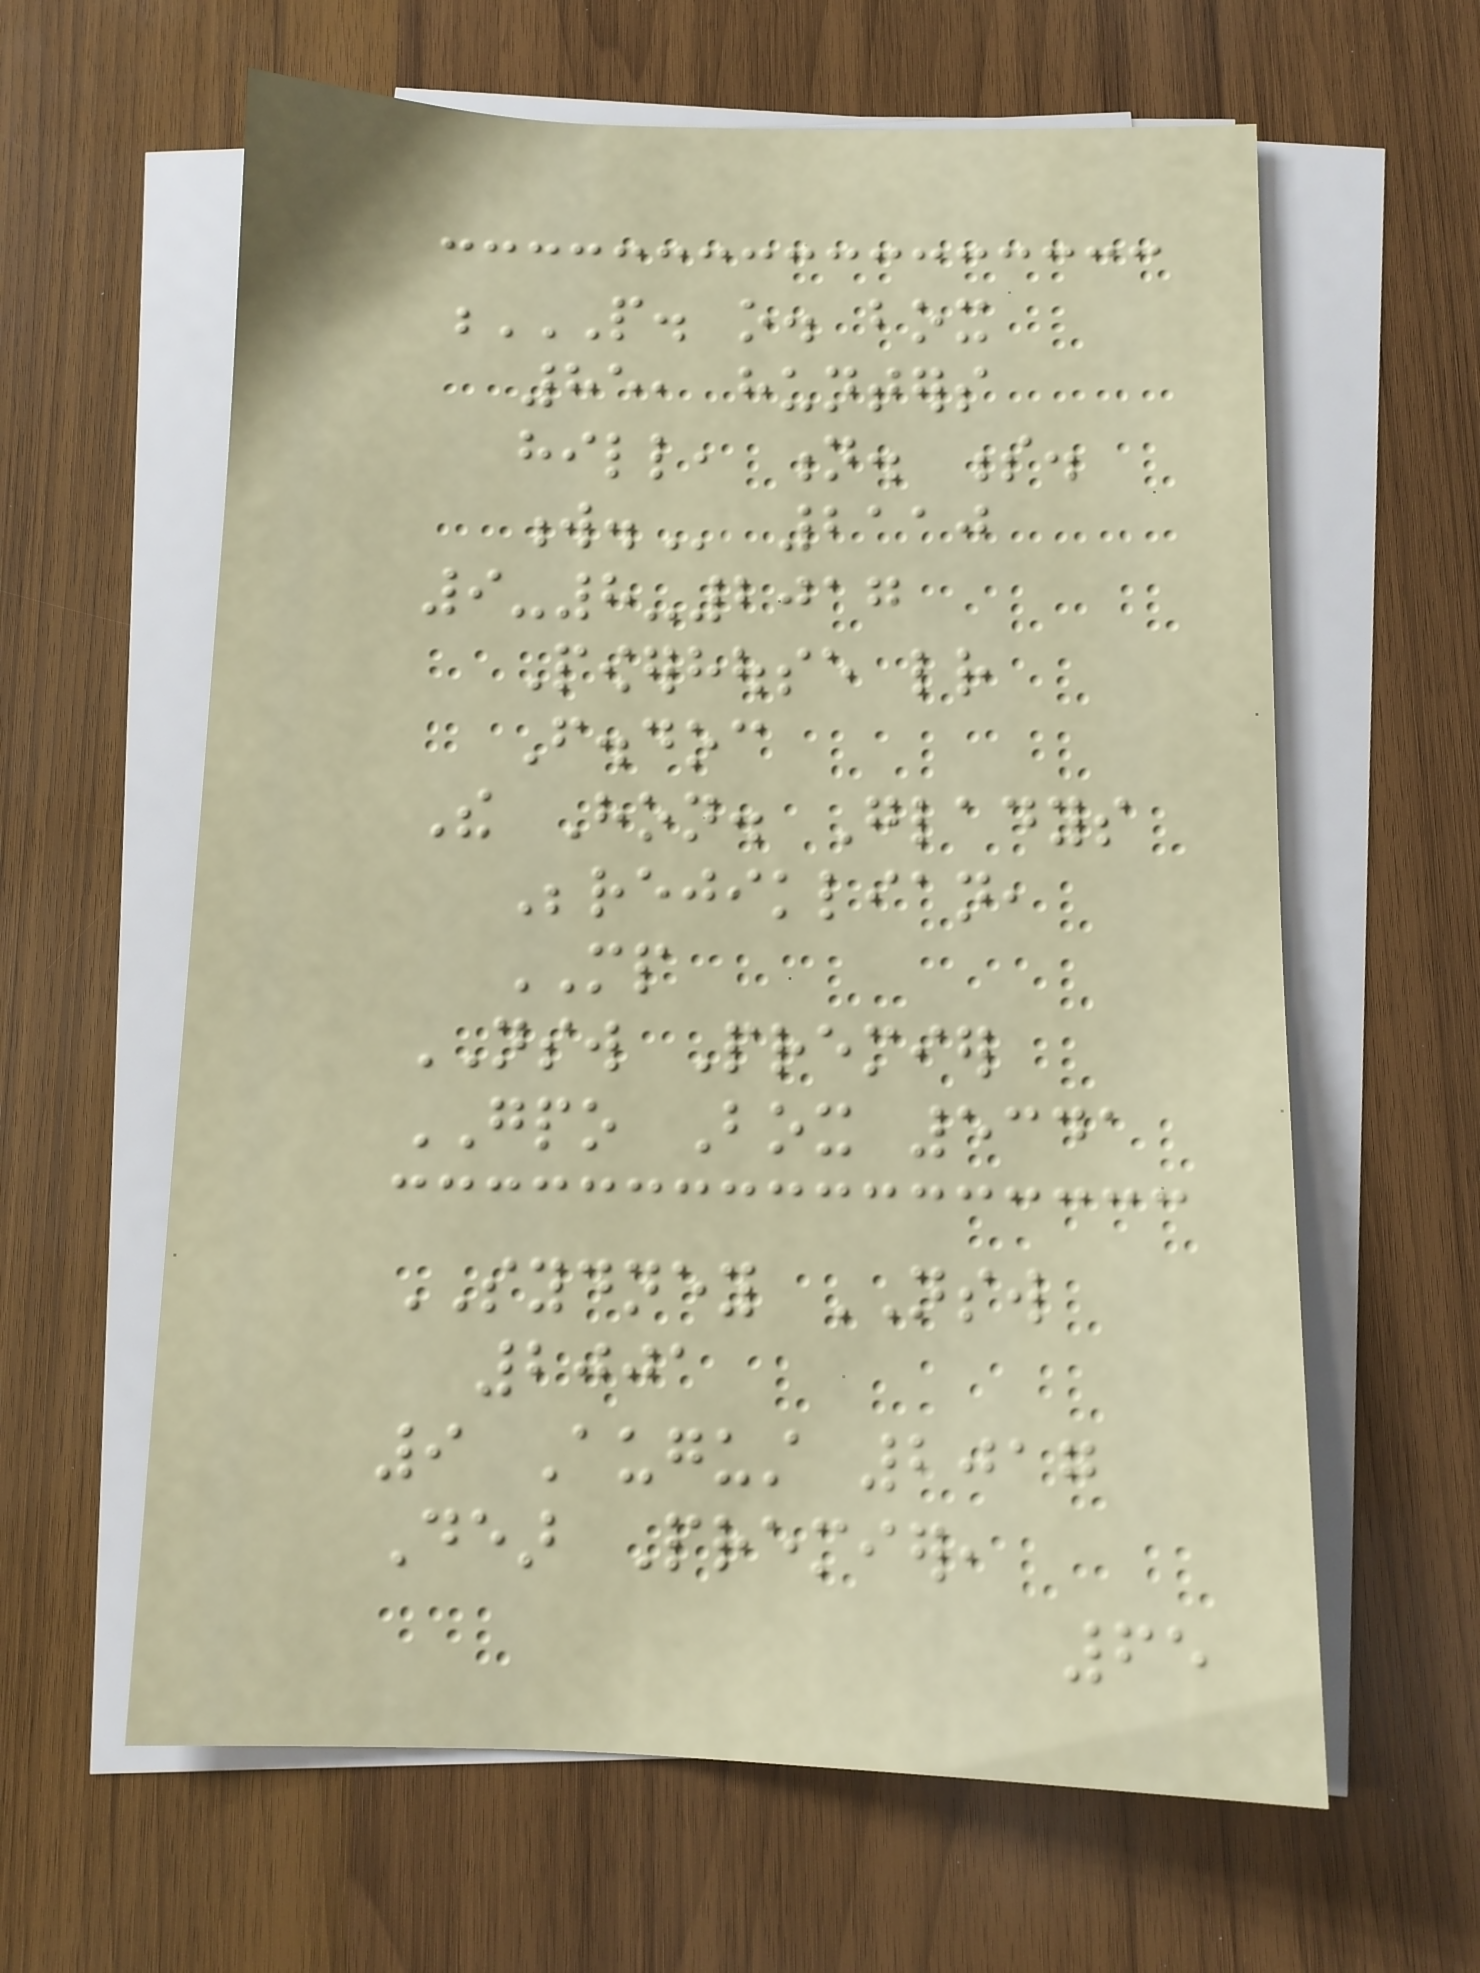P. O. BOX
85, HUNTERS
HILL, N. S.
W. 2110
9-8-2017
Powerhouse letter
F.doc
The Hon. Gladys
Berejiklian,
MP
NSW Premier
GPO Box 5341
SYDNEY NSW
2001
9 August 2017
Dear Premier,
65
